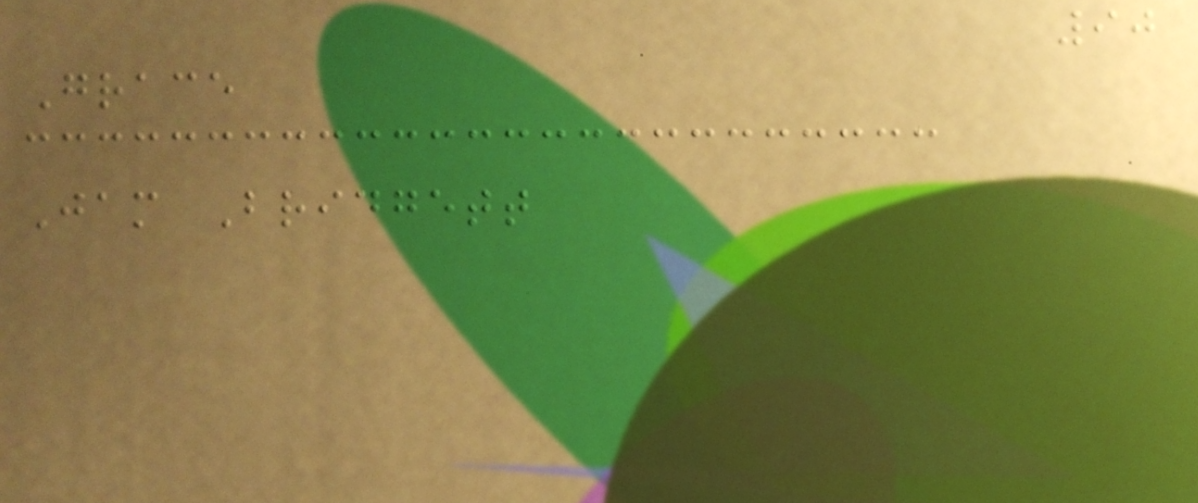90
Grace
Jam Bridgett
